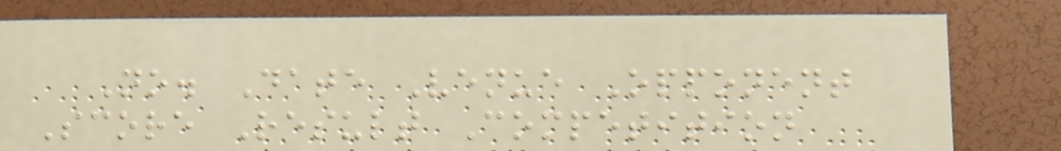No. Date Venue Opponent
Score Result Competition
